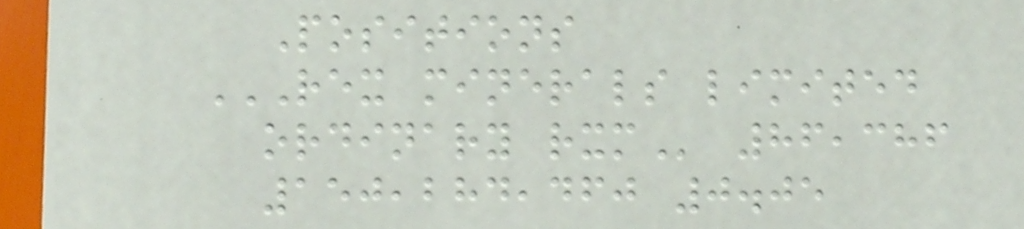Positions
REX MINERALS LIMITED
ORDINARY RXM 86,386
150,284,460 0.05
